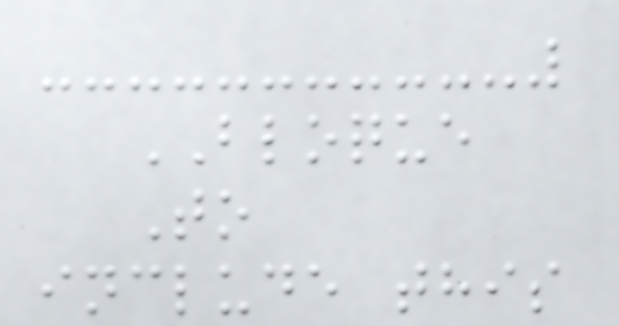BLOQUE
To
include this
